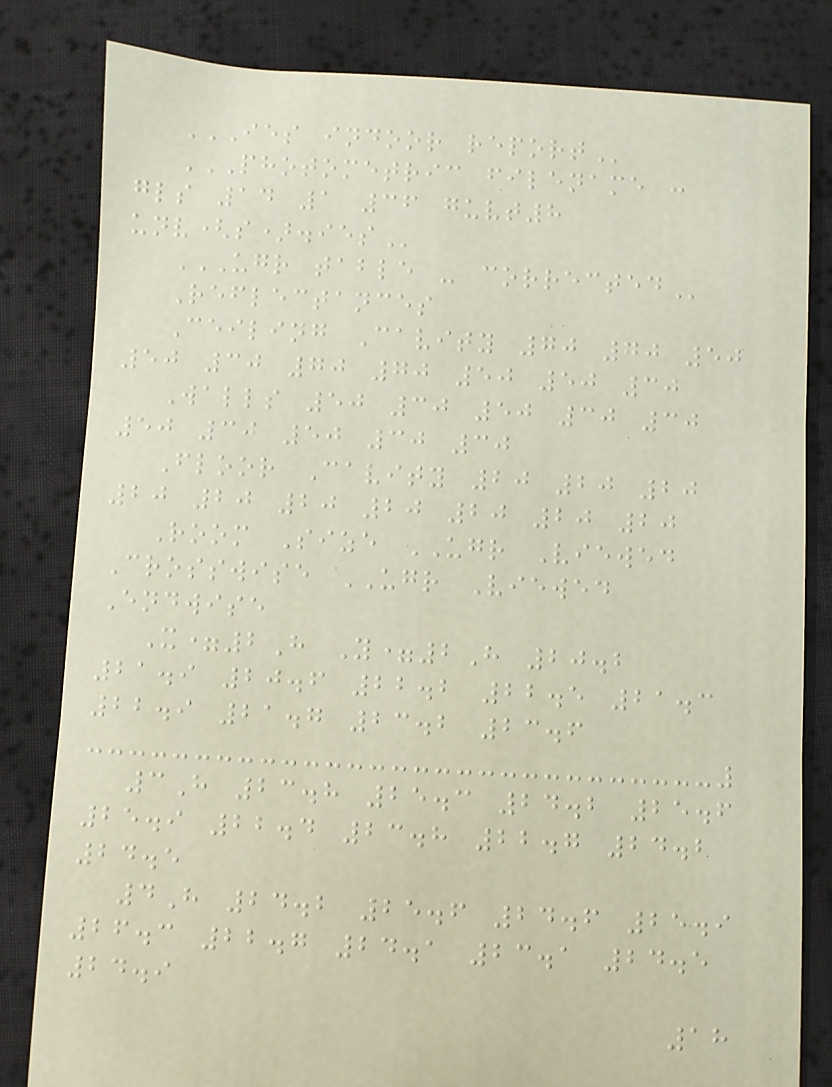IES INDOOR REPORT
PHOTOMETRIC FILENAME :
GLS 14 1 36 GUVT8
UNV(S).IES
UGR TABLE - CORRECTED
Reflectances
Ceiling Cavity 70 70 50
50 30 70 70 50 50 30
Walls 50 30 50 30 30
50 30 50 30 30
Floor Cavity 20 20 20
20 20 20 20 20 20 20
Room Size UGR Viewed
Crosswise UGR Viewed
Endwise
X=2H Y=2H 20.2
21.9 20.6 22.2 22.5 21.3
22.9 21.7 23.2 23.6
3H 23.8 25.3 24.2 25.6
25.9 22.4 23.8 22.7 24.2
24.5
4H 24.2 25.6 24.6 25.9
26.3 22.7 24.1 23.1 24.5
24.9
18
